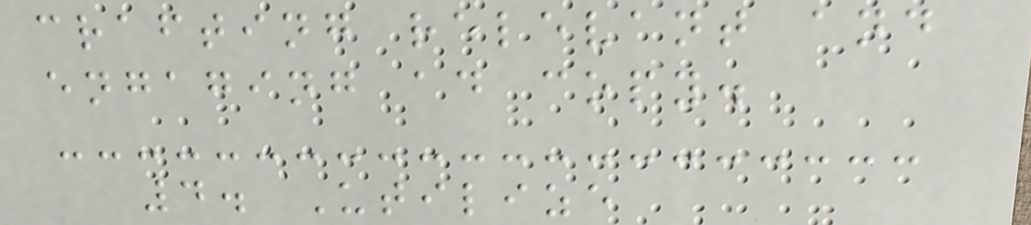crafting relevant and
engaging ad copy.
4. Utilize
